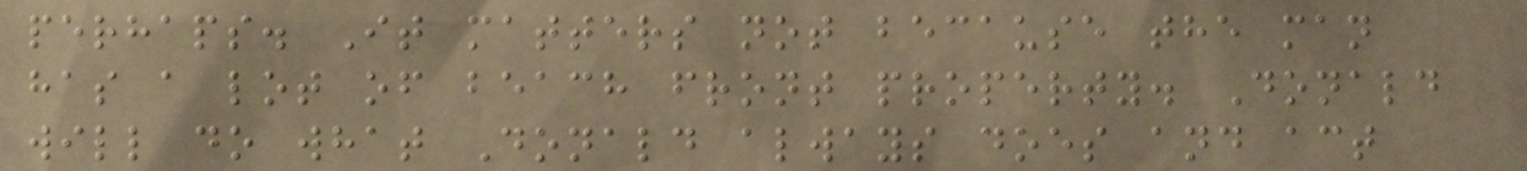perhaps. It matters not because the man
has a lot of beach front property. Donald
will do what Donald always does and act
